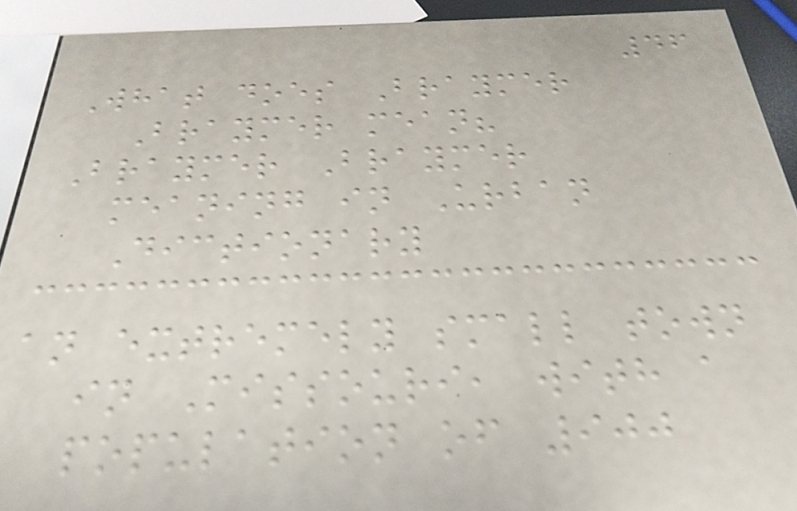46
What does Braymer
Braymer mean?
Braymer Braymer
meaning in Urban
Dictionary
an extremely small town
in Missouri, with a
population of 900
